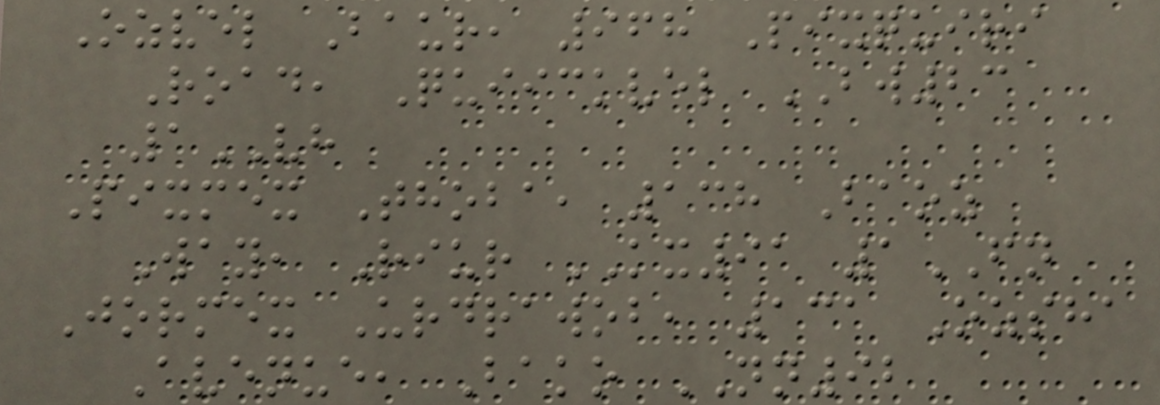Ozvel Baur, 968 Pixquiri
Road, Quiickvel BW23
1VH
Pixmex Thoba, 138 Baoz
Way, Riur KX91 1FN
Jormex Urdrawob, 131 Ozsha
Avenue, Bako NN92
